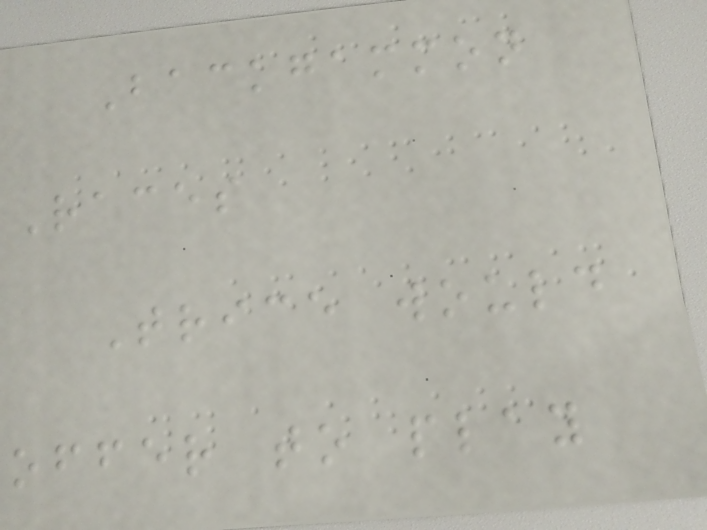Backgammon
Races
Trice would
offer to play
